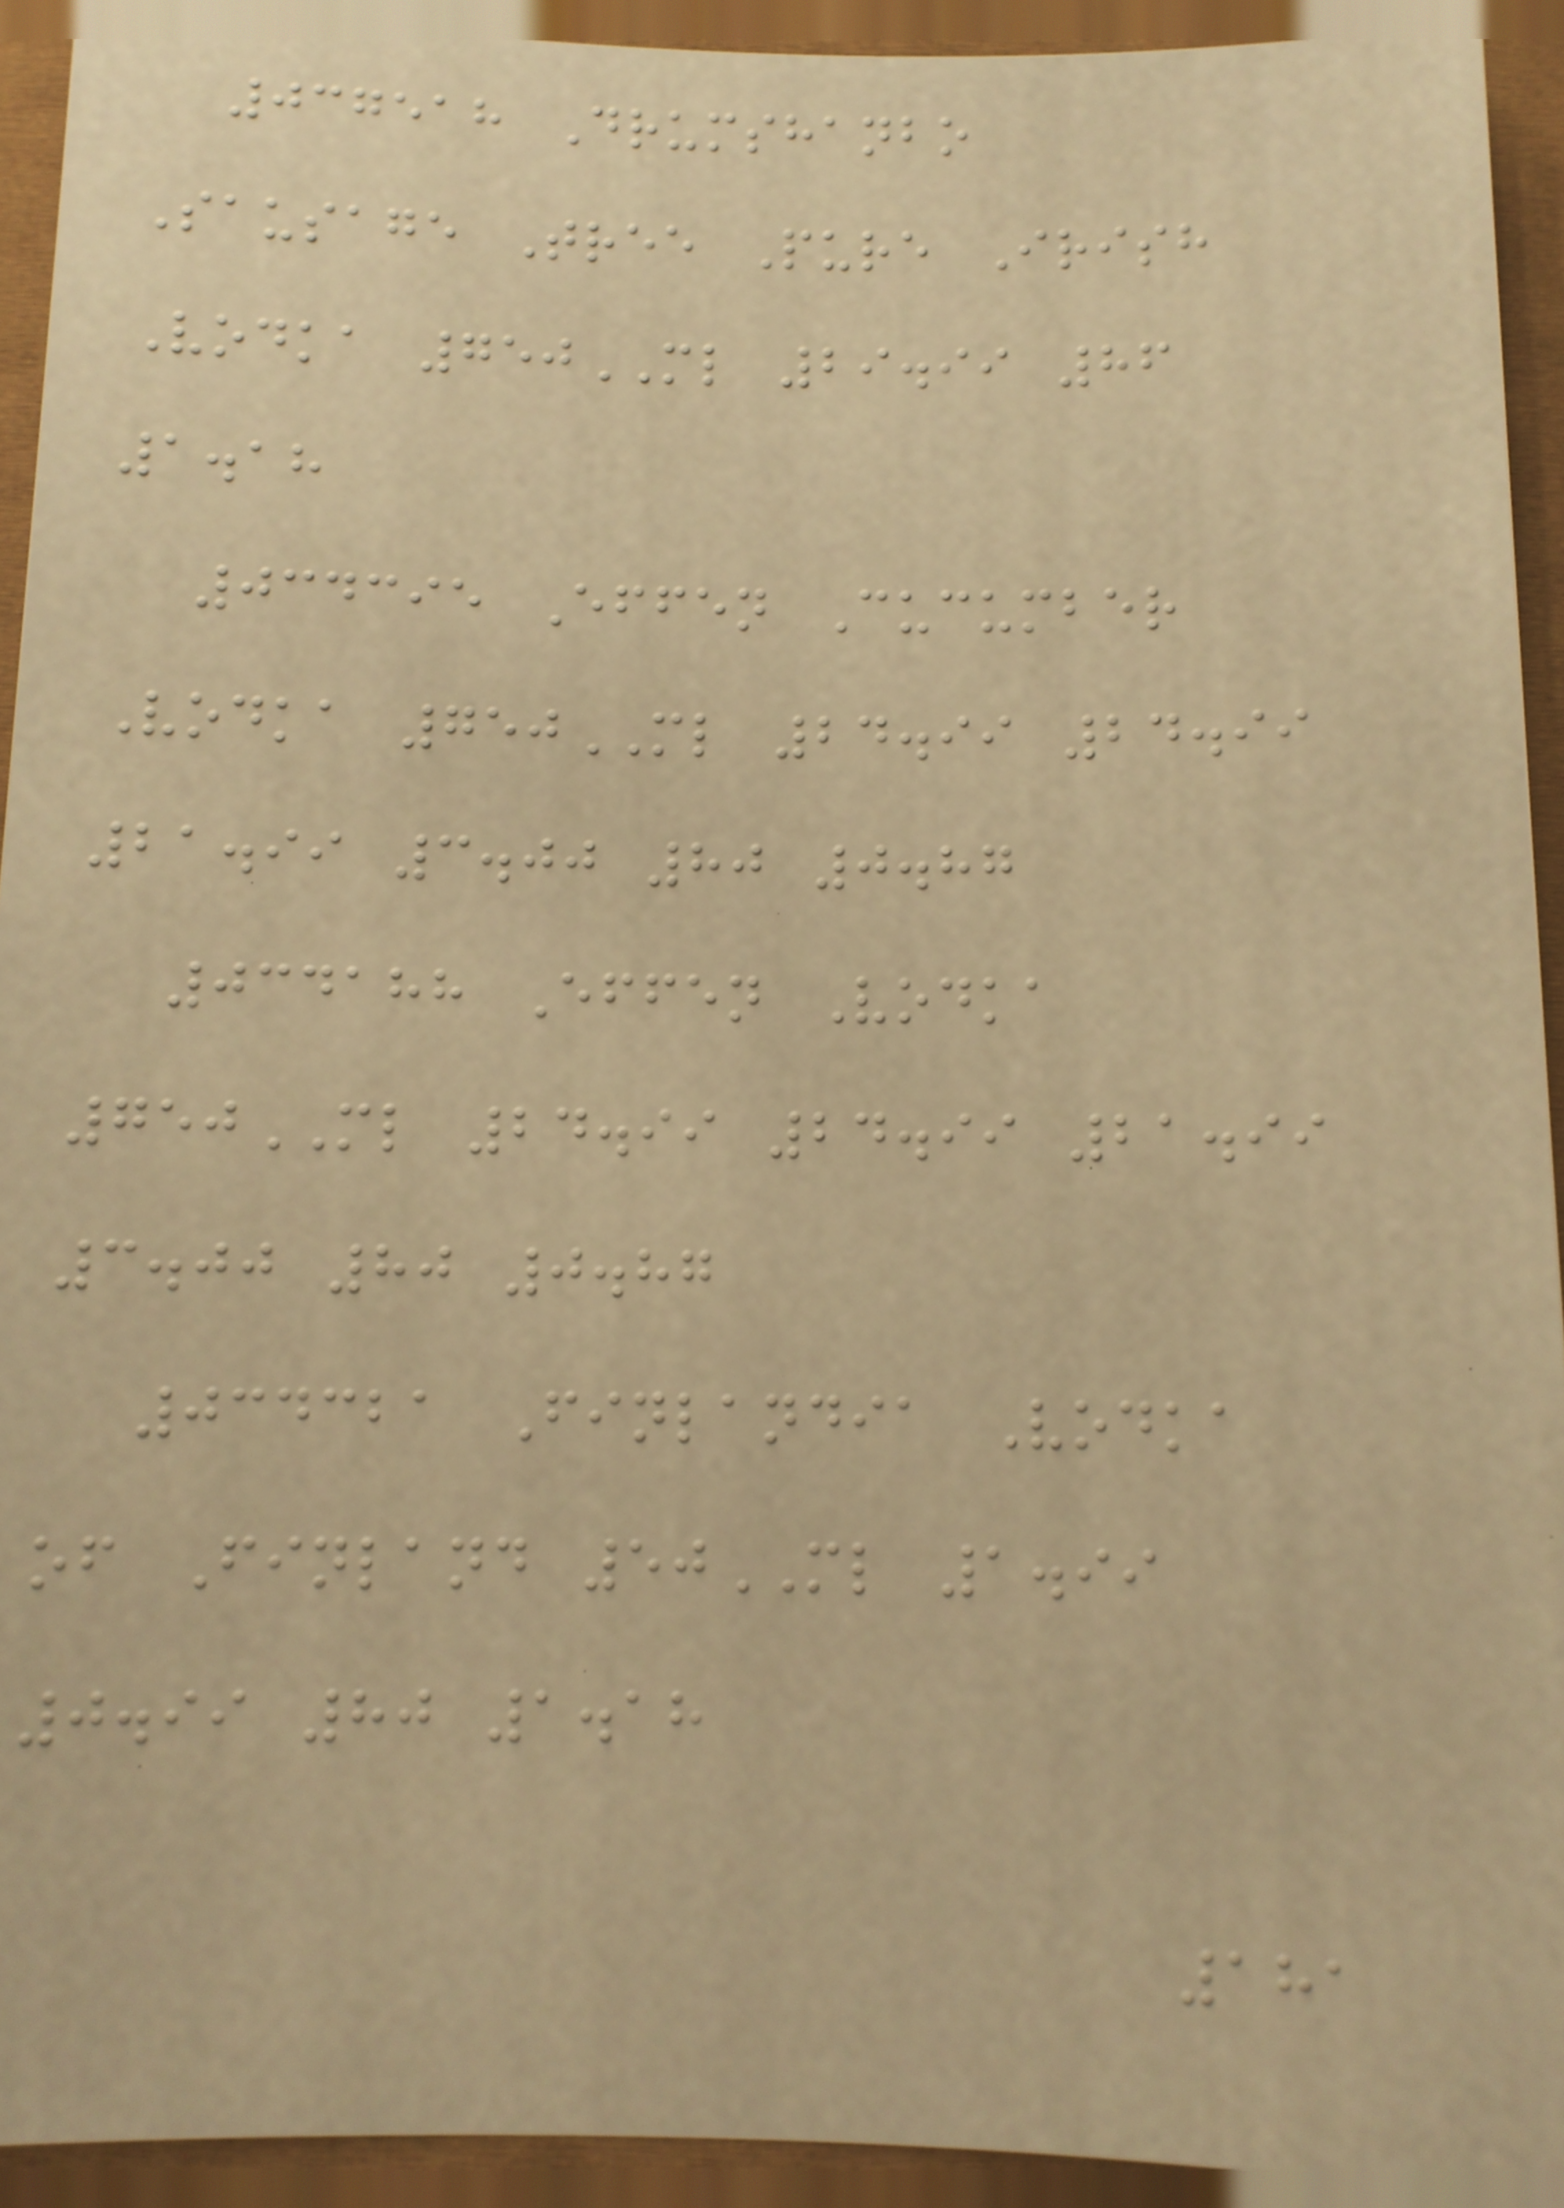037518 Drumshanbo
Sausage Tree Pure Irish
Vodka 750ML 29.99 86
1.18
034395 Effen Cucumber
Vodka 750ML 24.99 24.99
21.99 3.00 80 0.87
034188 Effen Vodka
750ML 24.99 24.99 21.99
3.00 80 0.87
034321 Finlandia Vodka
of Finland 50ML 1.99
0.99 80 1.18
181
